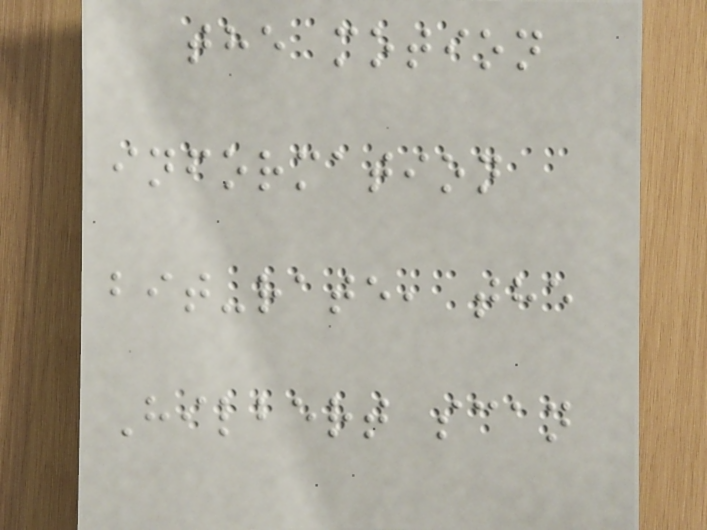the motion
information
bit-rate, the
Hilbert scan
